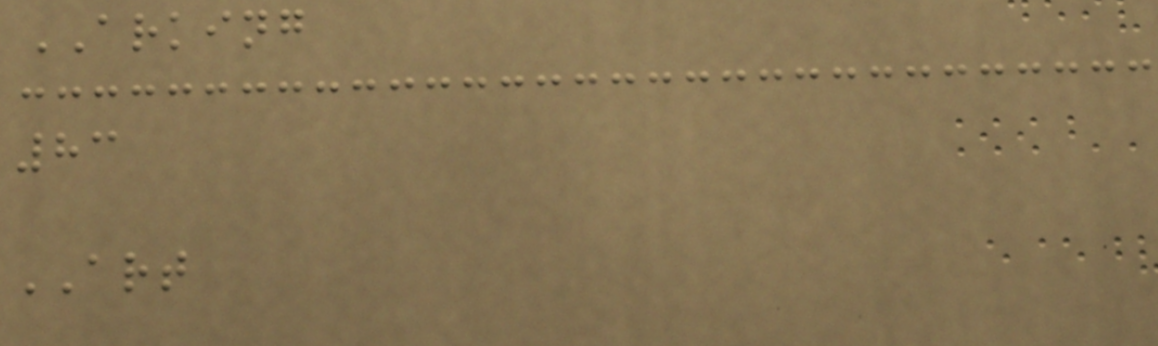ARKING
83
ART
